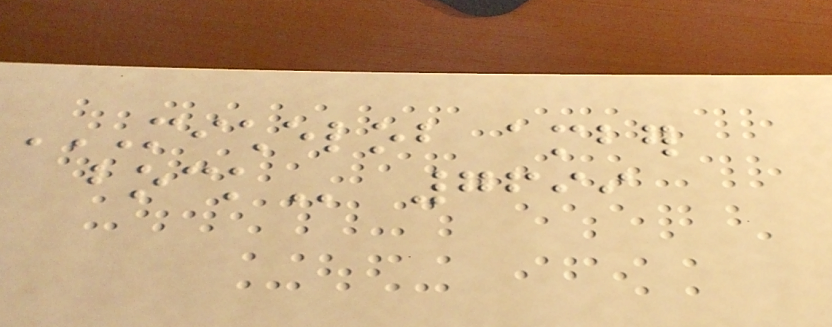MICHELOB AMBER
BOCK 7699
